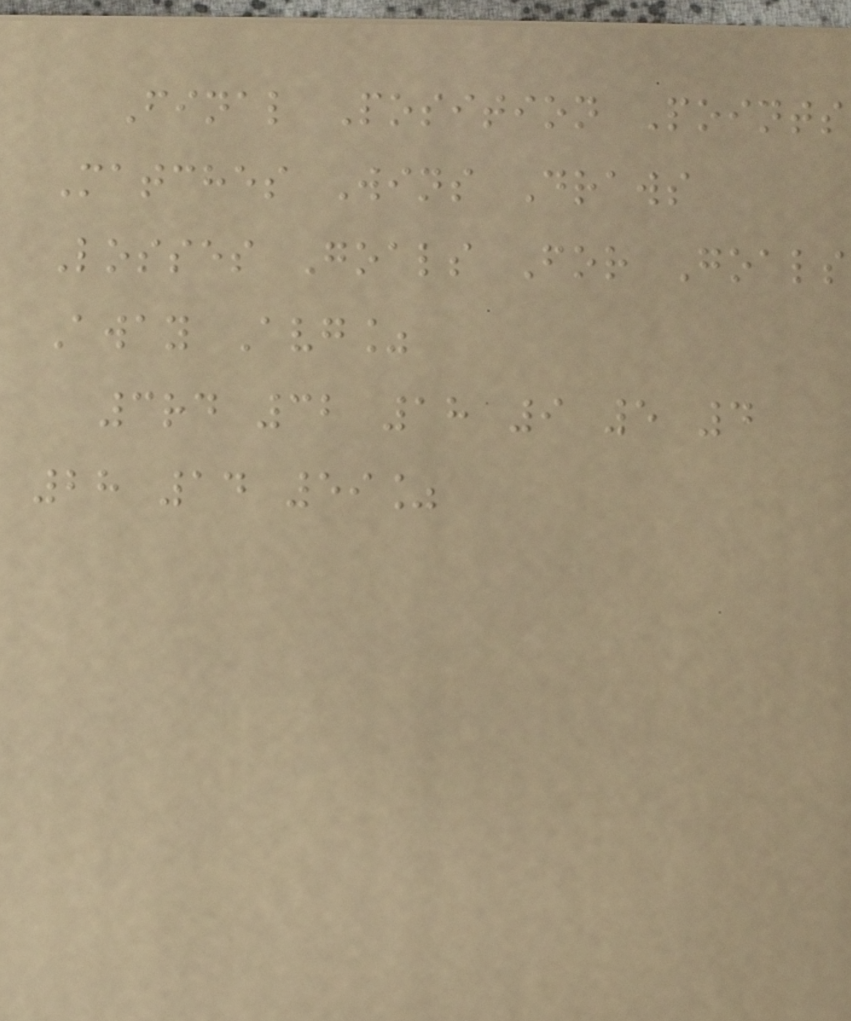Final Position Points
Matches Wins Draws
Losses Goals For Goals
Away Avg%
3rd 32 18 9 5 4
28 14 59%
